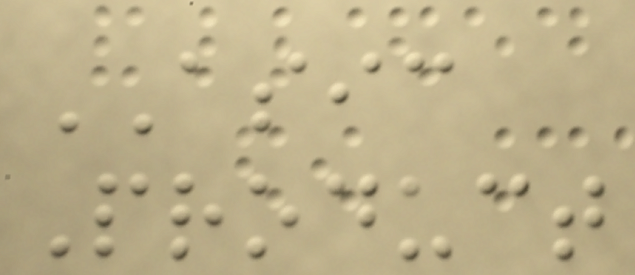ASIC
Product
